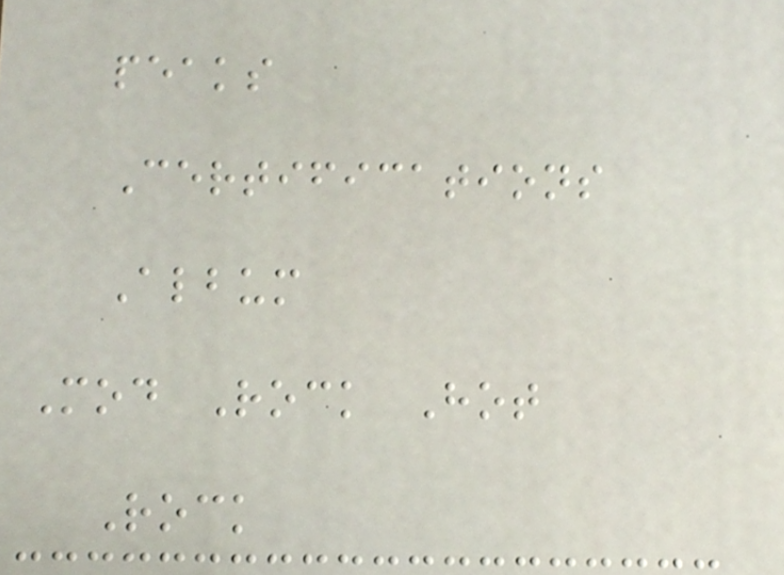peaks
Certifications
Album
Mod Rock Hot
Rock
